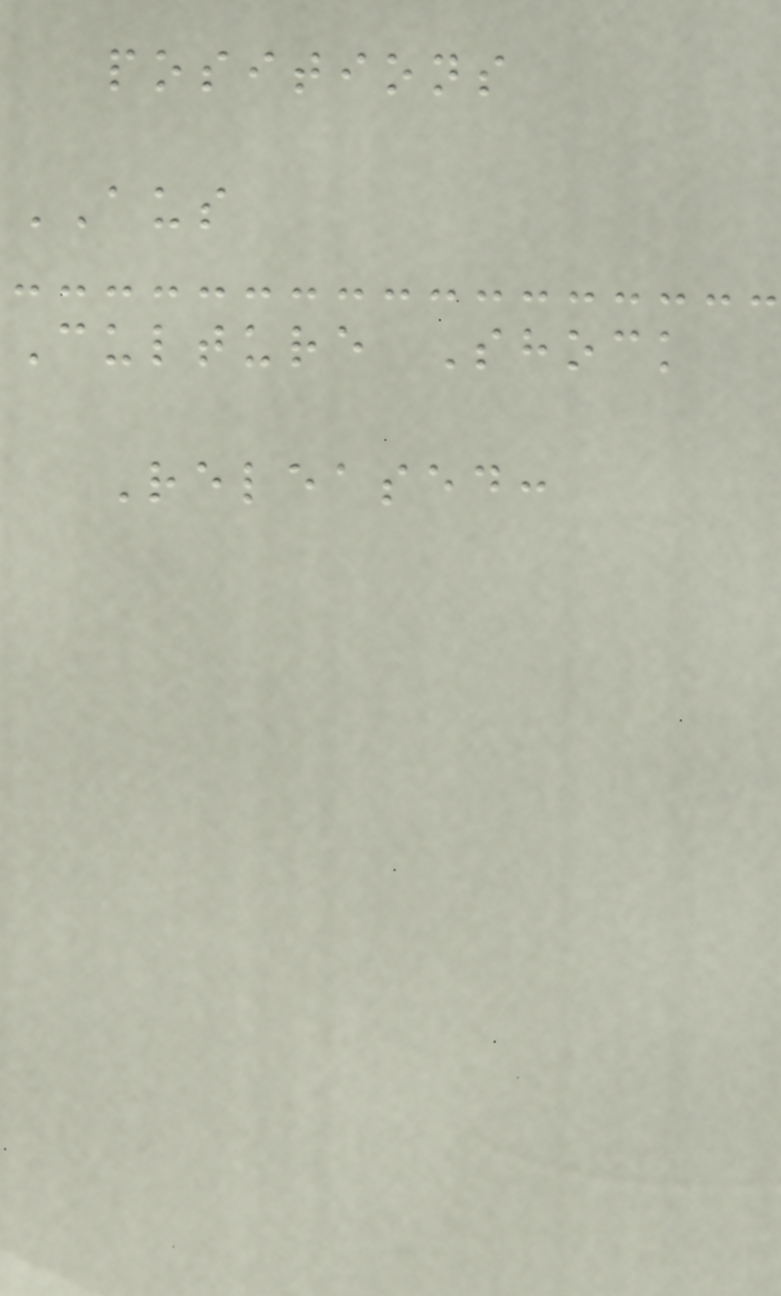positions
AUS
Culture Shock
Released:
